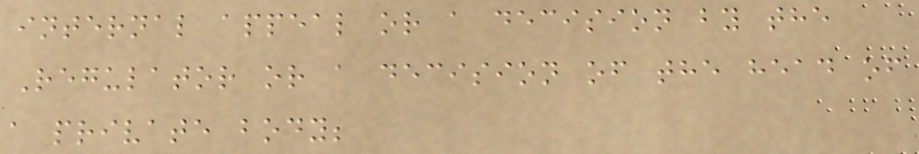internal appeal or a decision by the
Regulator or a decision of the head of
a private body;
